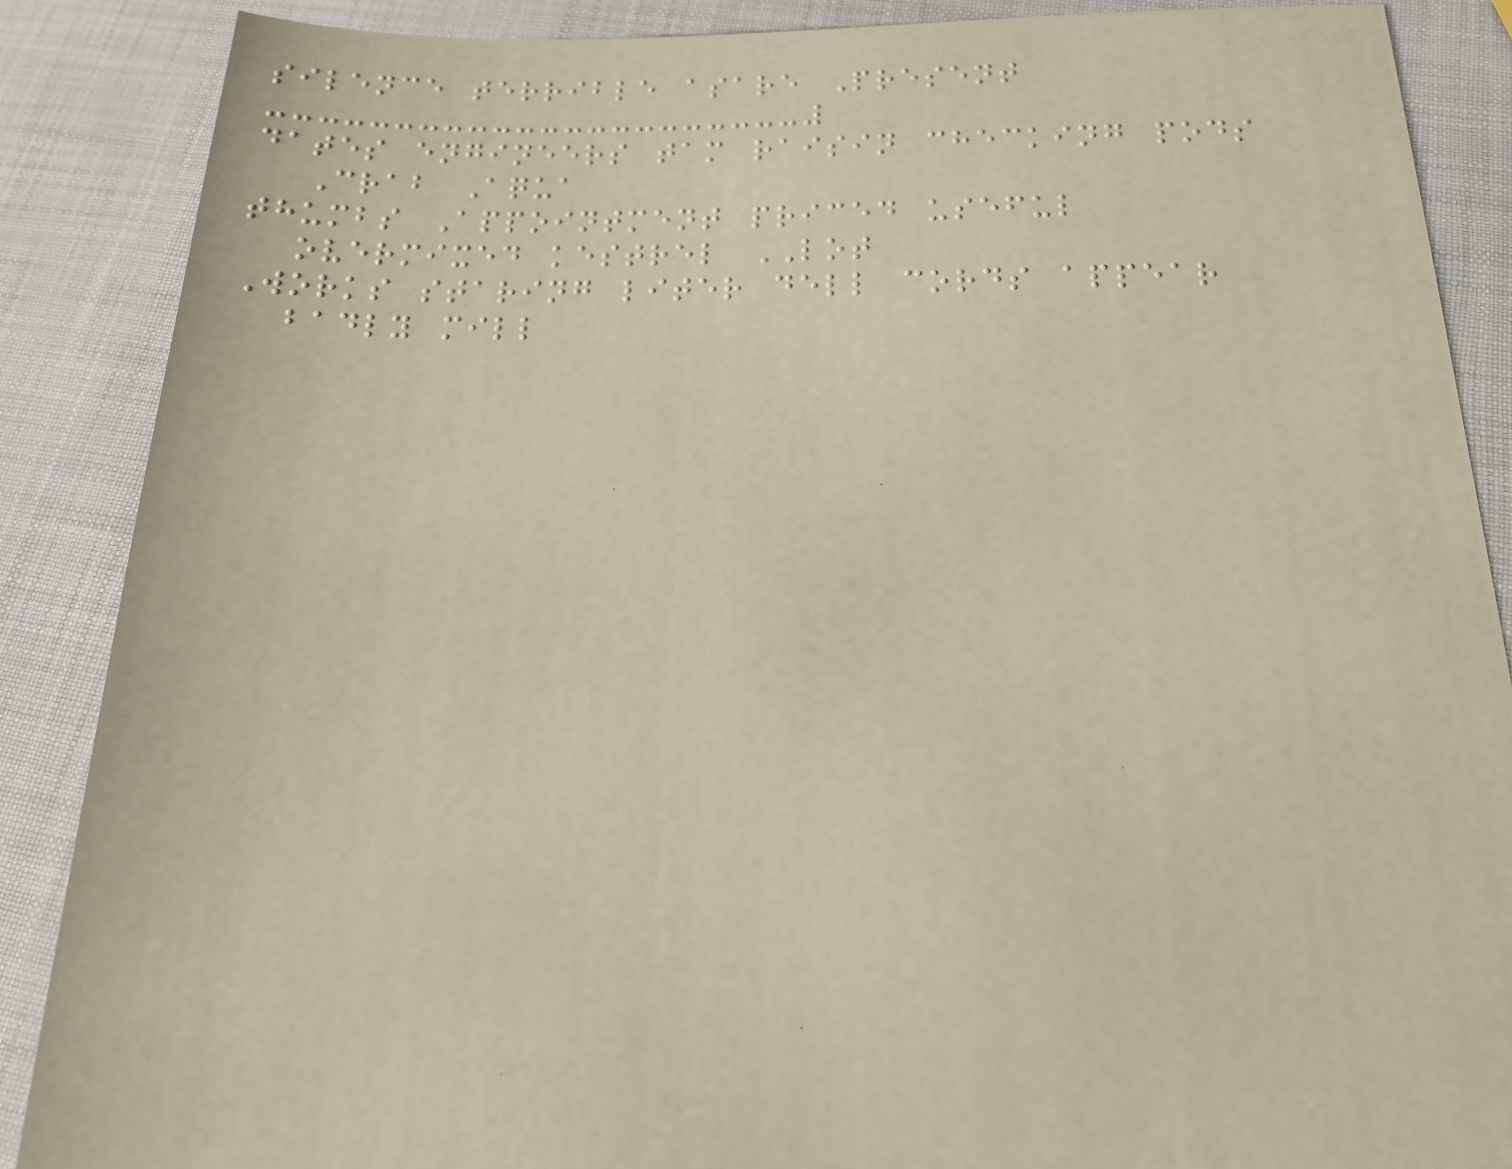silence terrible asare Present
dates engineers tam raisin checking pods
Crab Aqua
thumbs Appointment priced useful
overmixed kestrel LOT
Works staring liter dell cords appear
badly mill
